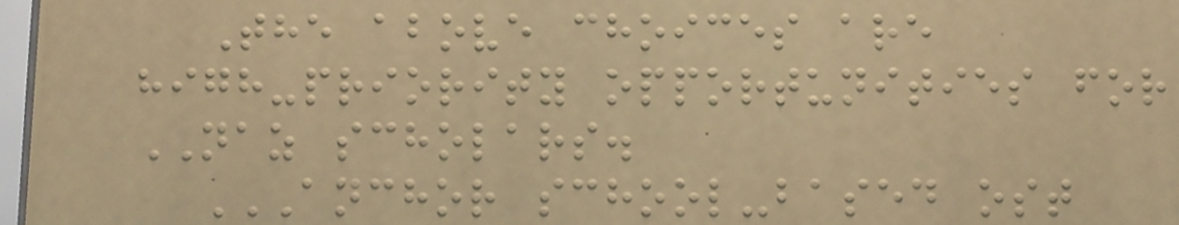The above choices are
high-priority opportunities for
NAZ scholars.
ANCHOR SCHOOL-BASED OST
